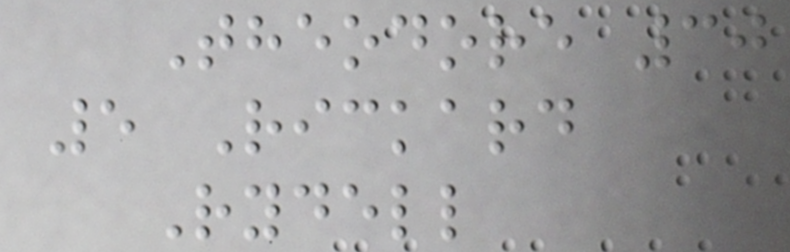Theodore 30
5 Rickard
Rydell
